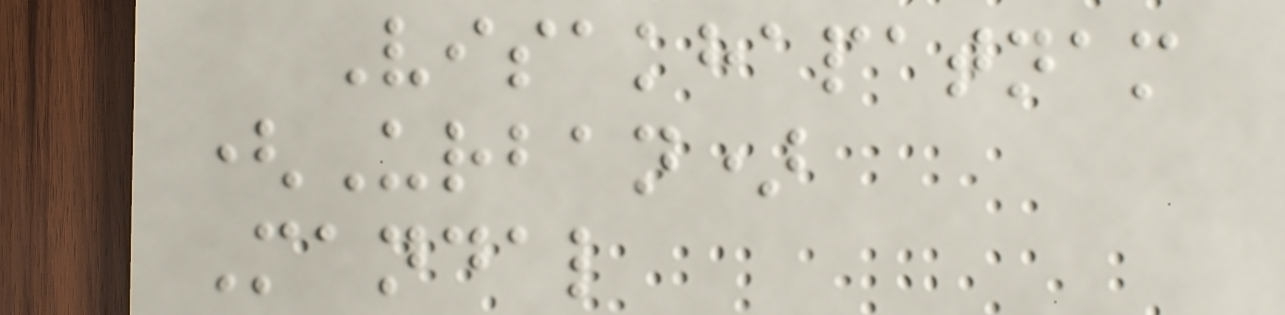Visakhapatnam
(Urban)
Mandal
